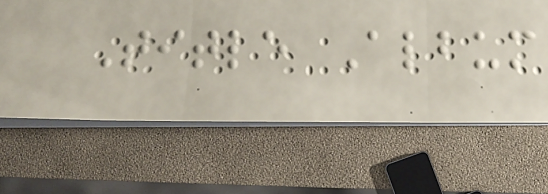Title Album
